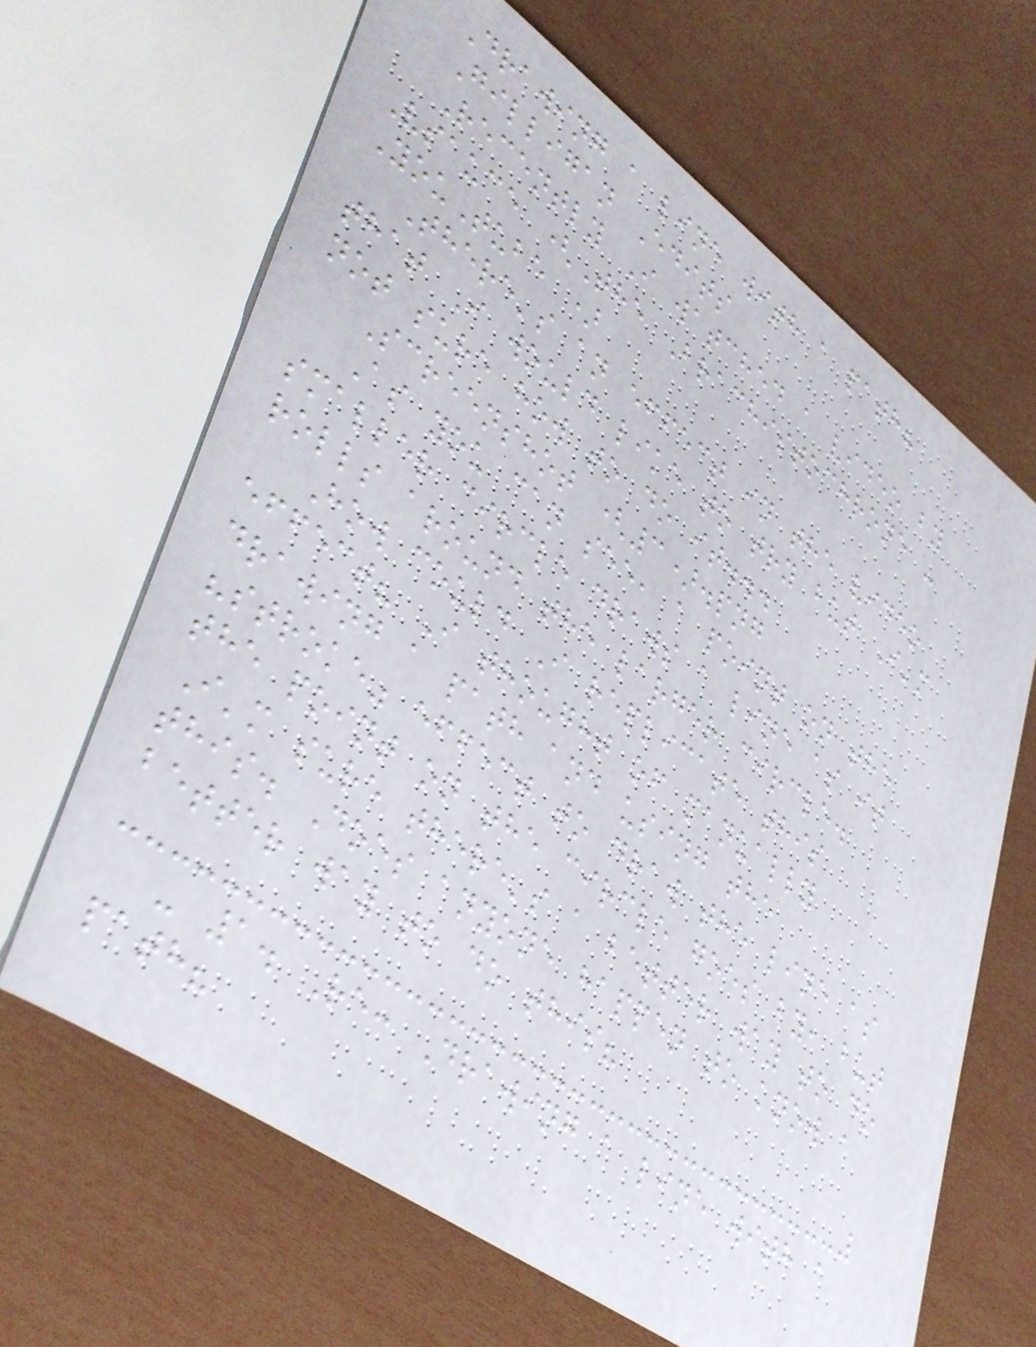Drawing a line with a path?
Gilligan Edits
Recently I watched a video by
Vsauce (The Brachistochrone -
YouTube )
There's an effect in the video
that I would like to try but I'm
not sure how to do it...
Screenshot (3).png
As you can see, a point on the
smaller circle draws a line as it
rolls around the larger circle.
How could I replicate this
effect? I thought of manually
drawing a path and using the
"stroke" effect to draw the line as
the point on the circle goes by, but
I'm sure there's a better way to do
this. Does anyone happen to know a
better way to do this?
- 1. Re: Drawing a line with a
path?
